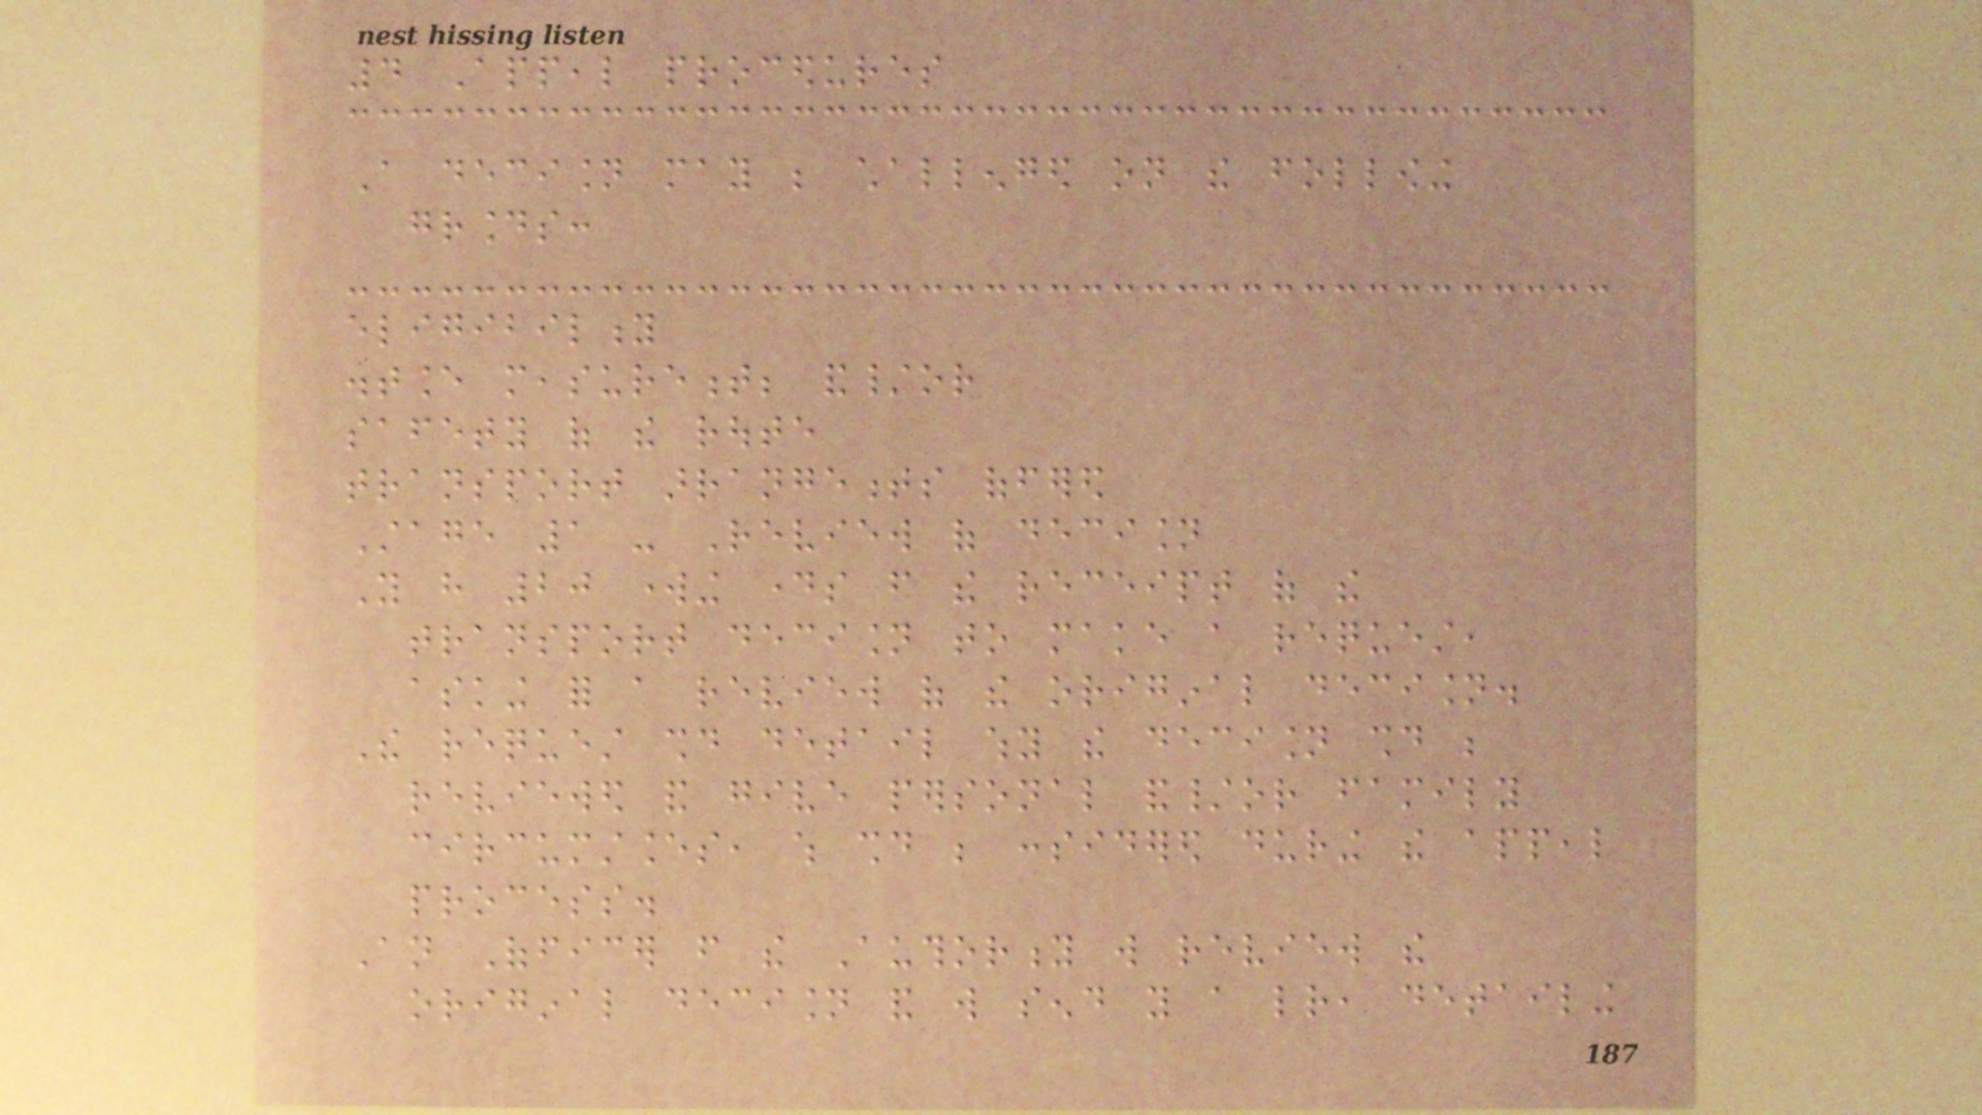4 Appeal procedures
A decision may be challenged on the following
grounds:
eligibility
distance measurement; and/or
safety of the route
transport arrangements offered
Stage 1 - Review of decision
You have 20 working days from the receipt of the
transport decision to make a request,
asking for a review of the original decision.
The request should detail why the decision should be
reviewed and give personal and/or family
circumstances, which should be considered during the appeal
process.
An Officer from the Authority will review the
original decision and will send you a letter, detailing
